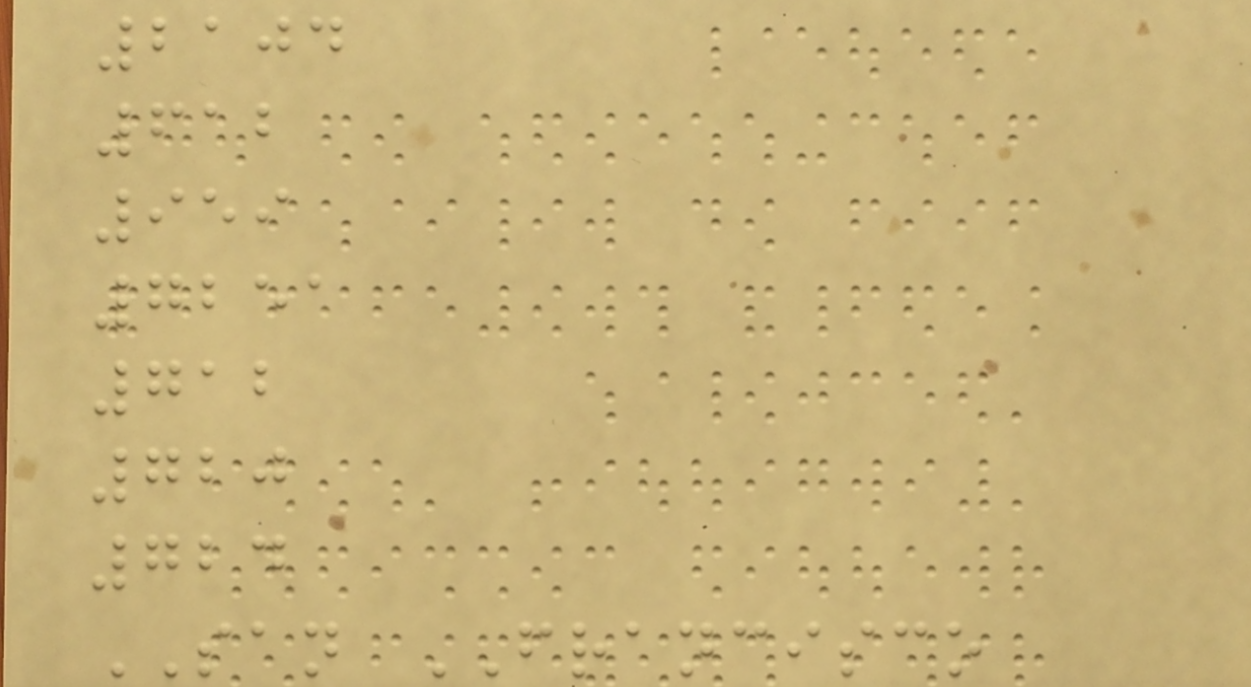2104
612
959
7251
712
720
724
SAN FRANCISCO
